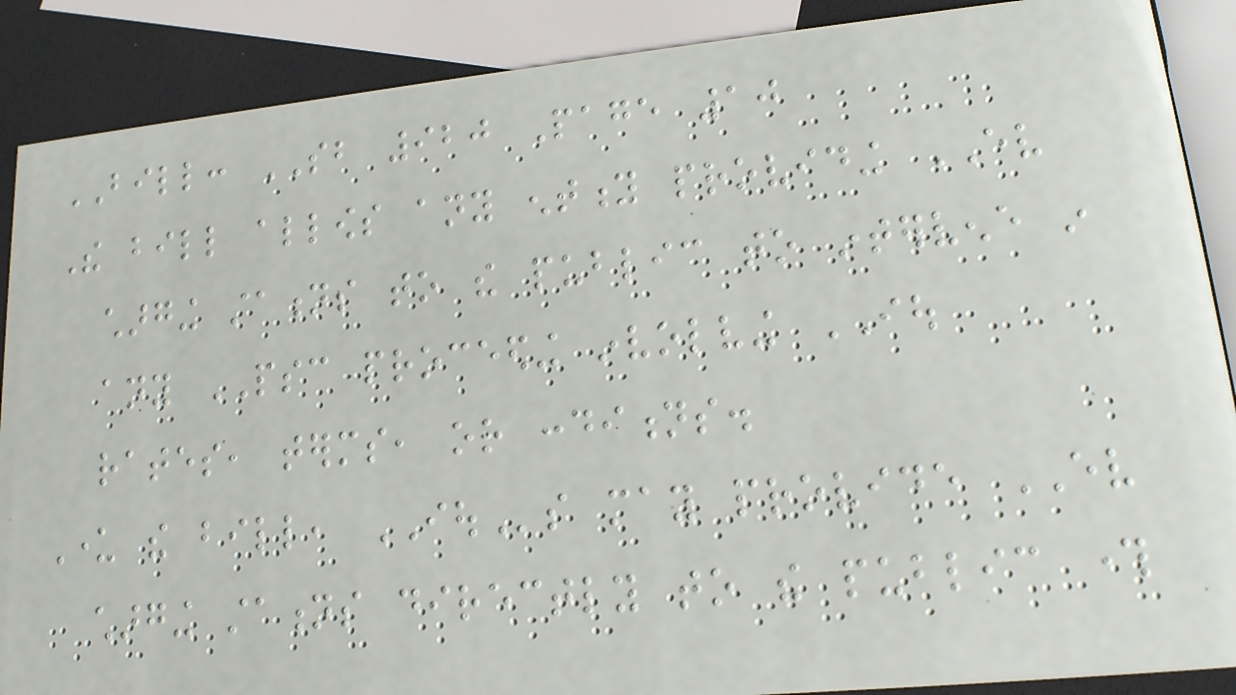BILL: SB 920 Page 10
The bill allows any entity providing EV
charging stations to the public to intervene in
any PSC proceeding involving IOU
rates, terms, or conditions.
Under the bill, IOUs may provide EV
charging stations directly to the public through
